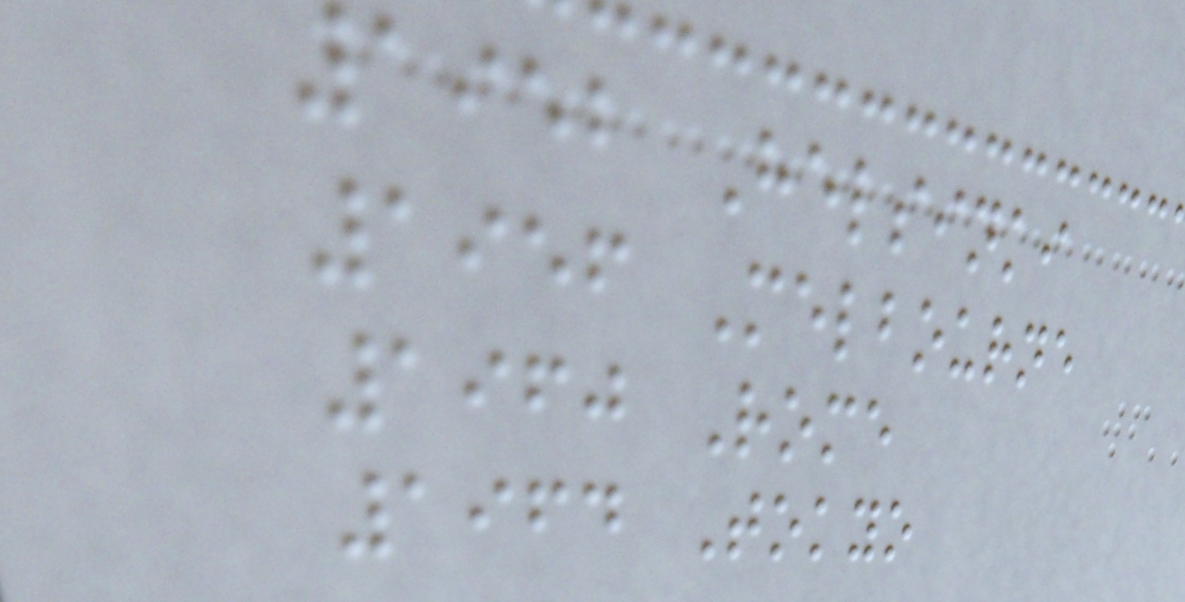1952 Helsinki
1956 Melbourne
1960 Rome
1964 Tokyo
